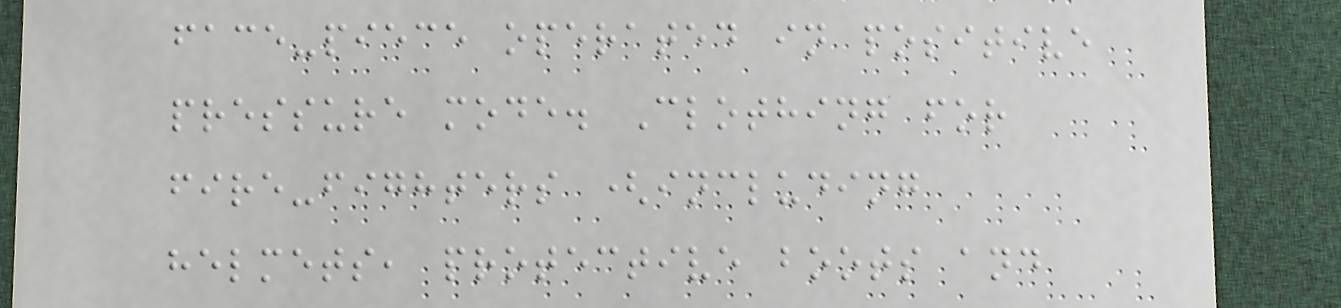face-piece operated in positive
pressure mode. Clothing for
fire-fighters (including
helmets, protective boots and
